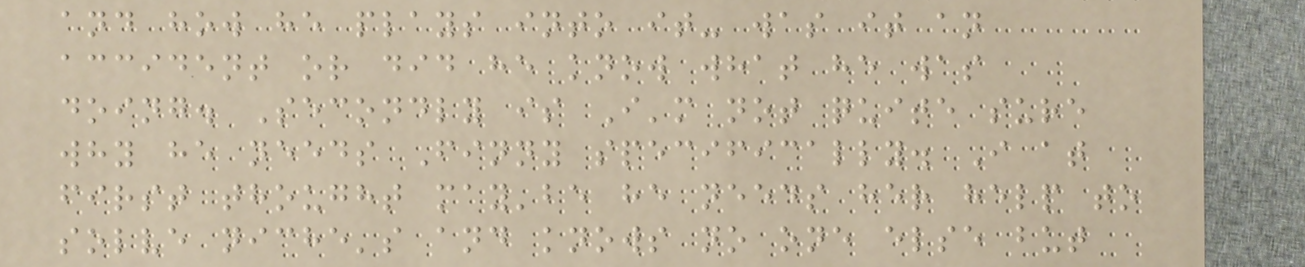and how he plays into it- was it an
accident or did he know what he was
doing. Secondly is I'm not quite sure
why he needs Finny specifically. I at
first thought may'be he needs her help to
solve niche's and knows no one else but
